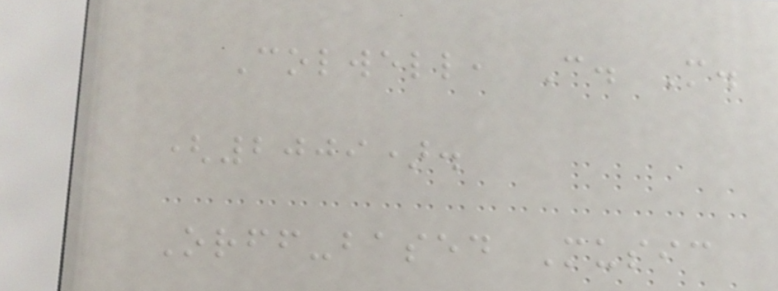Colwell, C. M.
(2009).
Orff-based Music
